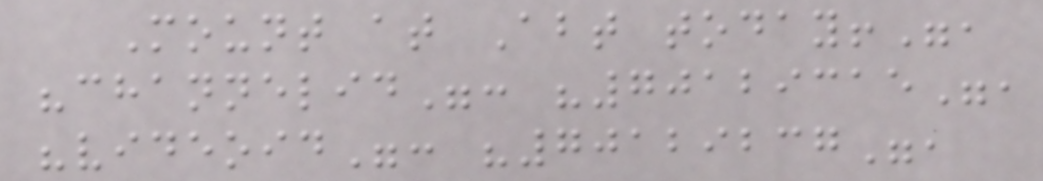Mount at Abt today!",
"channelid": "70129315",
"videoid": "70129237",
